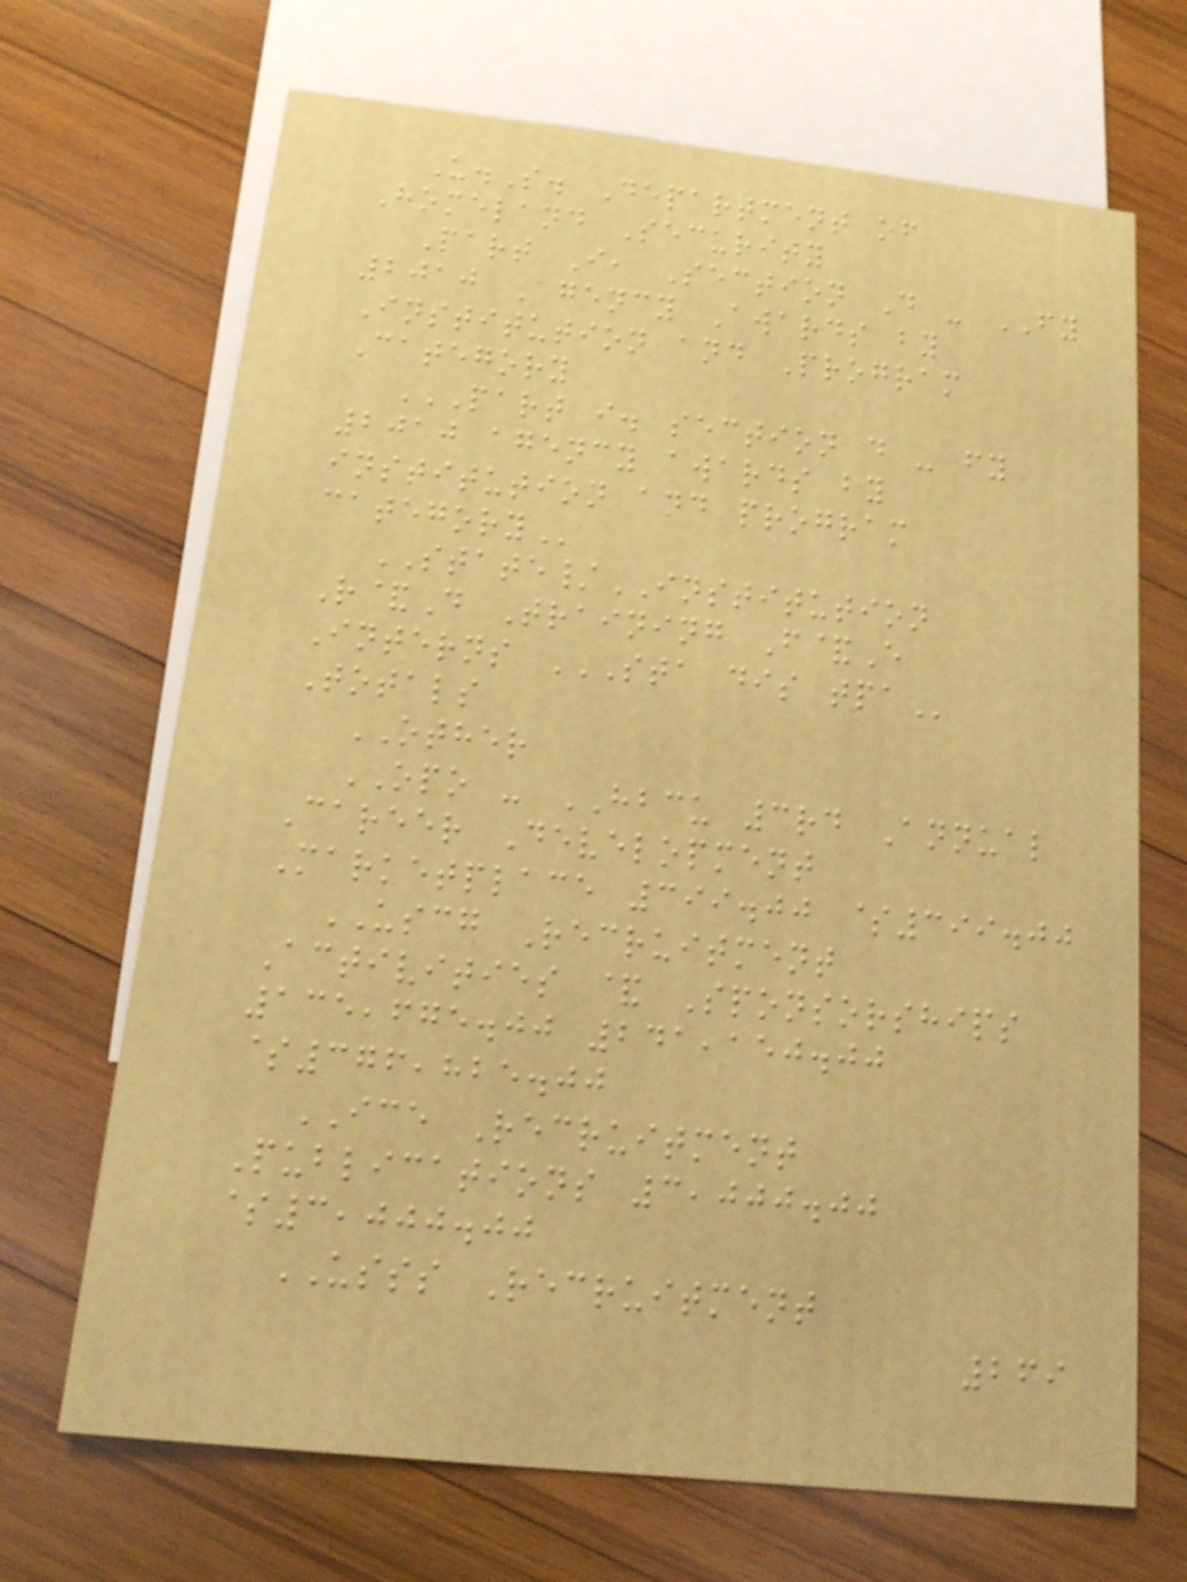U.S. Department of
Homeland Security
Part I, Section D - FY
2010 Agency Awards by
Institution and Program
Category
PART I. SECTION D - FY
2010 AGENCY AWARDS BY
INSTITUTION AND PROGRAM
CATEGORY
STATE/INSTITUTION
R&D Training F&E
Interns STA DIS TPA
Totals
OTHER
OPO - HBCU 3rd Annual
Career Development
Marketplace 399.00 $399.00
USCG Recruitment
Activities & Sponsorships
135,675.00 241,150.00
$376,825.00
ICE Recruitment
Publications 3,000.00
$3,000.00
USSS Recruitment
269
